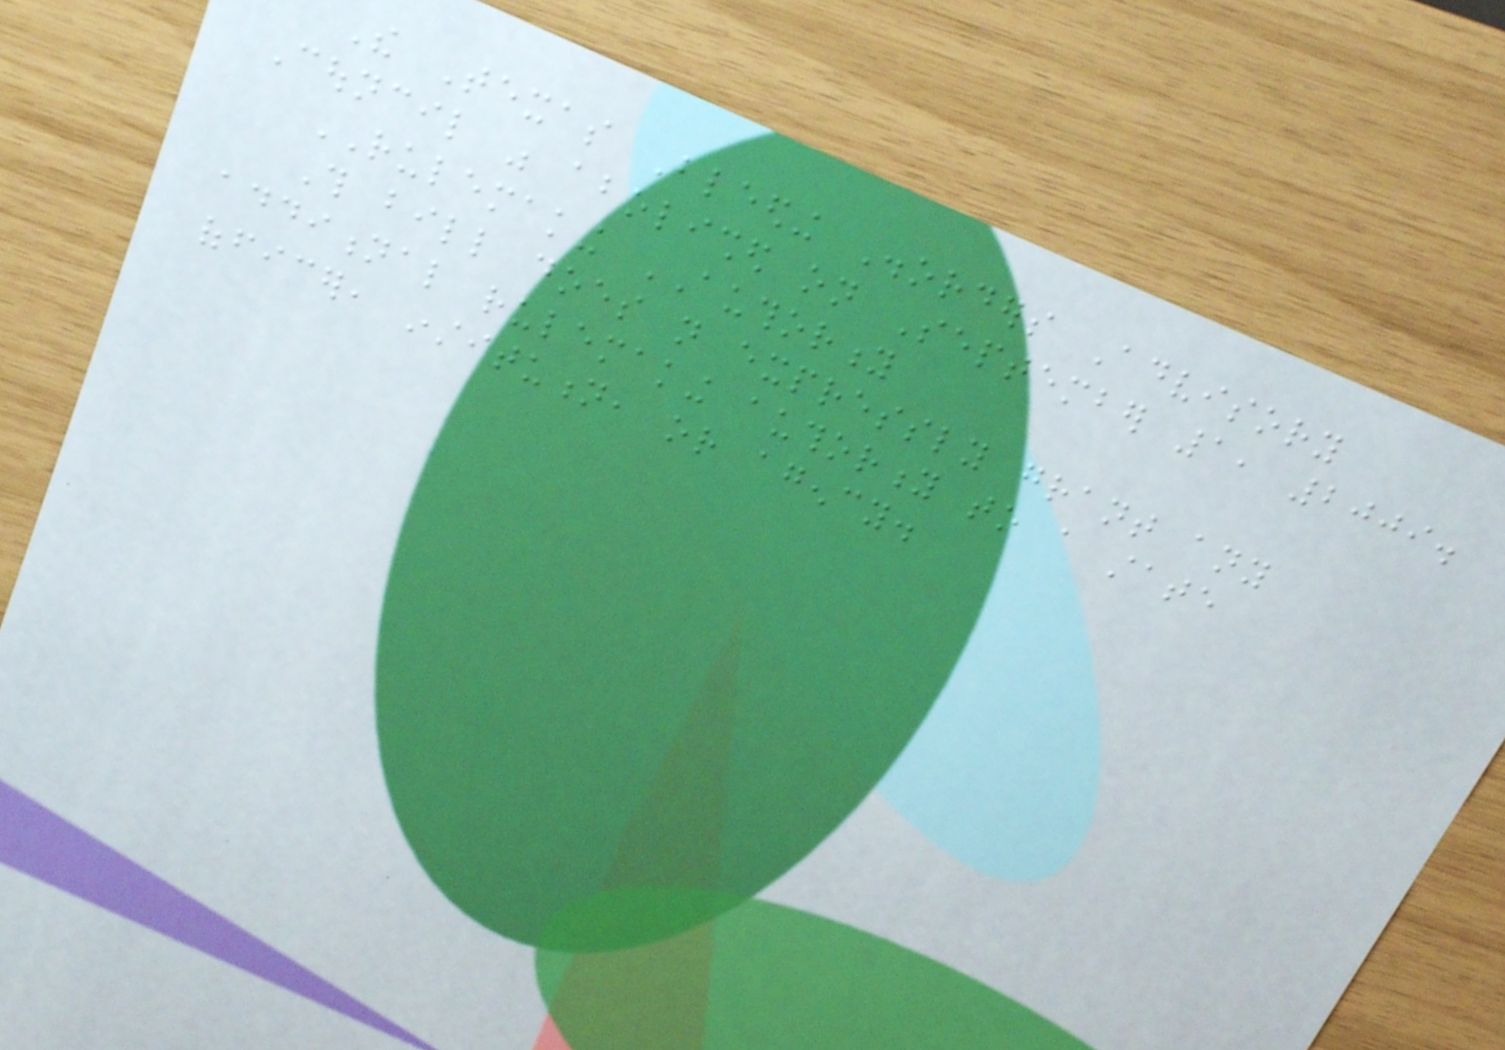The Texas Bleeding Disorders Advisory
Council was abolished on September 1, 2009.
RULEMAKING AUTHORITY
This bill does not expressly grant any
additional rulemaking authority to a state
officer, institution, or agency.
